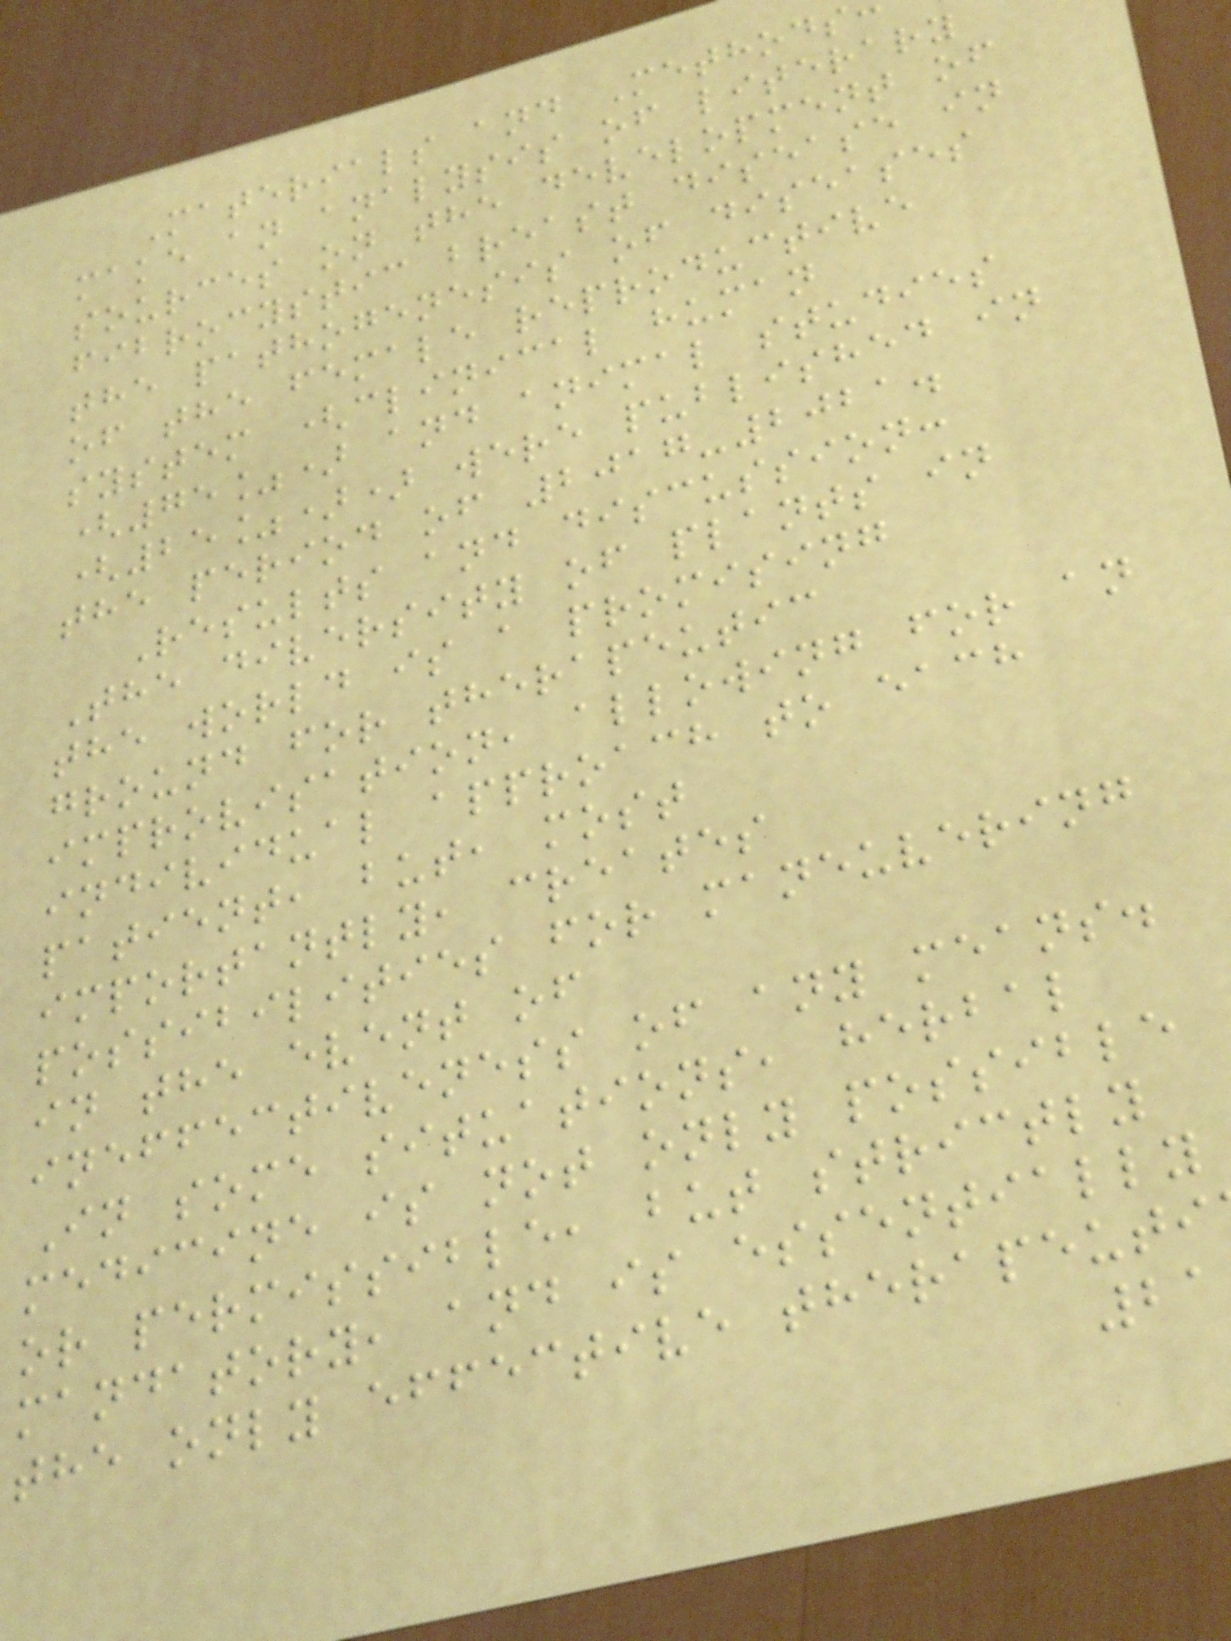Materials and Methods
make an analysis of literary
sources on the development of
fibrocystic breast disease in
the pathogenesis of diseases
of the female reproductive
system (clinical human
(75%) and animal studies
(25%)) were published in
the period of 2017-2021.
Results and discussion:
The diversity of plants in
the world is a promising
ground for therapeutic
improvisation, allowing for an
individual approach to each
patient, but, most
importantly, creates
possibilities for maneuvering
in the event of
ineffectiveness of any means.
In some situations, herbal
medicine is not only possible
or permissible, but strictly
mandatory, and is essentially
the only effective therapeuti
